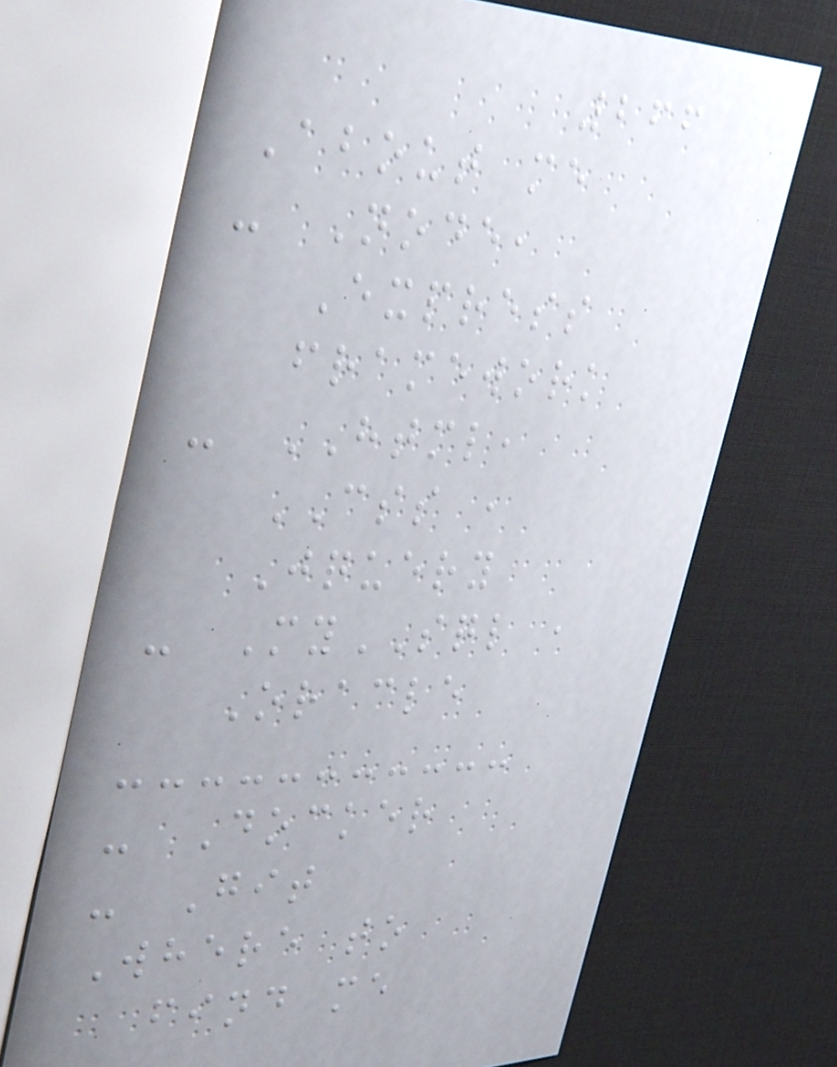266
About me
- Node,
Express
framework
- HTML,
CSS ,
Jquery
- MySQL ,
Oracle
- Docker
- Git
Where to
find me
